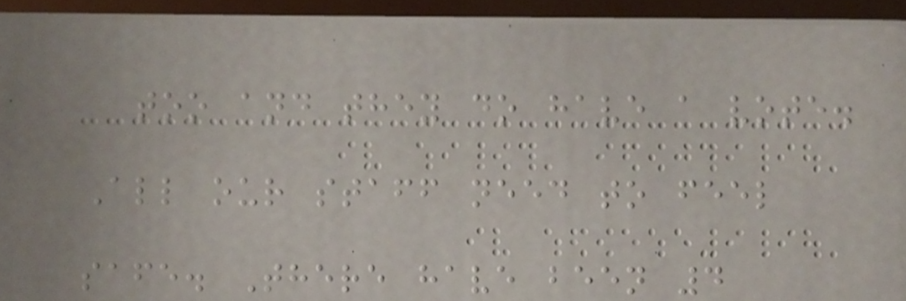too and they do have a vote.
All our staff need to feel
safe. There have been 4
